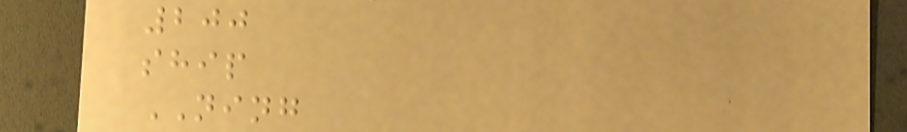200
ship
NING
